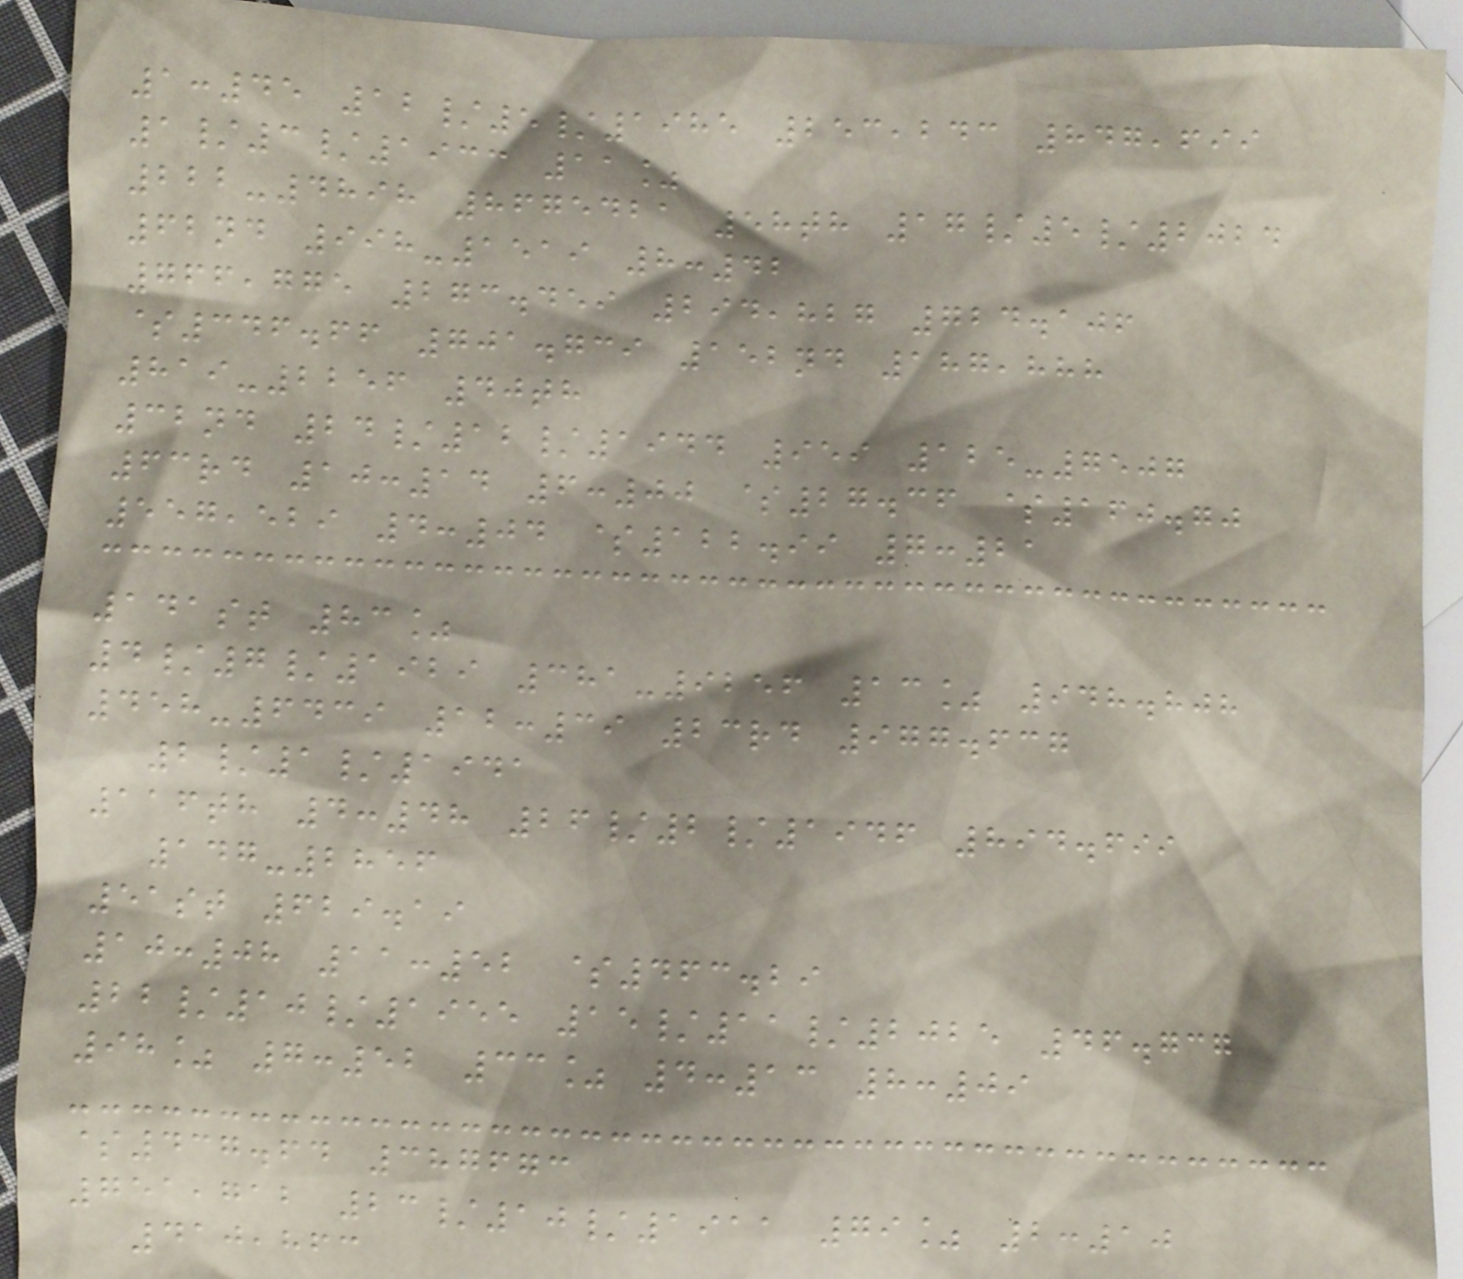1:45 12/5/1985 253,243 847,699
1/3/1933 11%
222-4898 8675421 58th 17/5/2024
62nd 998-1519 8:42
766,775 273.459 294,827 724.106
$346.66 701.739 152nd 187,888
819-2256 40th
32nd 24/12/1944 959 125-7507
63rd 10:14 6:00 $27.36 $160.70
557,529 4:04 $122.99 7:21
141st 83%
4/7/1929 381-9256 13% 948.808
458-6439 12:39 23rd 977.637
2/1/1941
116th 4:48 26/2/1946 894.699
147-2856
51st 629.19
10:08 11:52 $463.29
22/10/1955 15/11/2025 46.737
98% 7:52 33% 4:13 8:09
$437.64 387673
751,712 23/10/1911 79% 2:10
410,863
